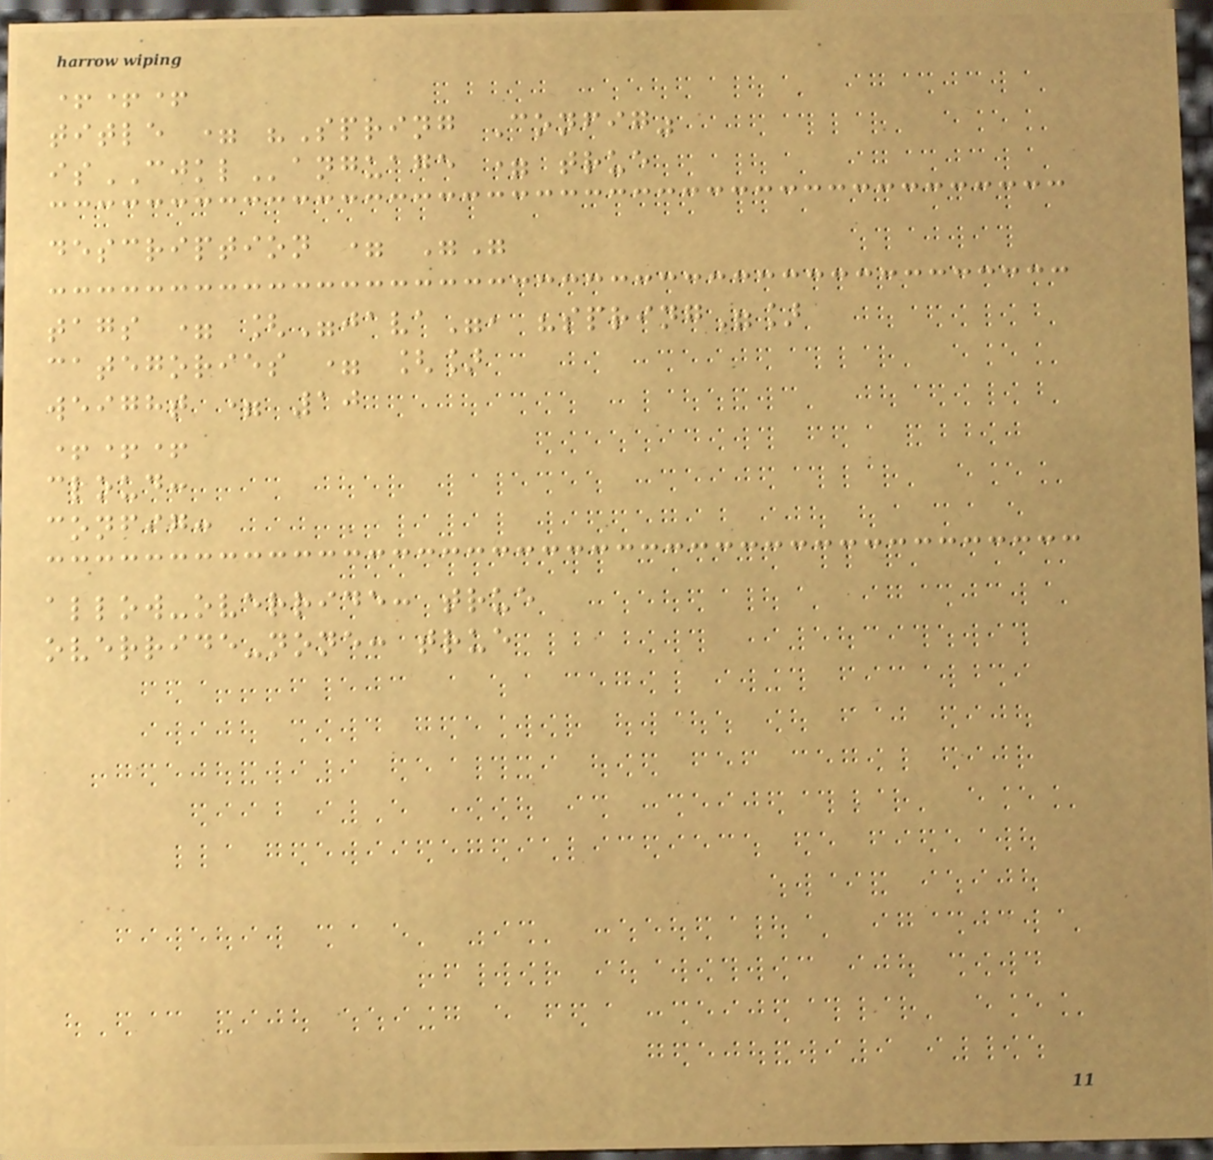+++
title = "Spring Config"
isCJKLanguage = true
description = ""
tags = ["java", "spring"]
categories = []
weight = 10
+++
cloud:
config:
allow-override: true
override-none: true
